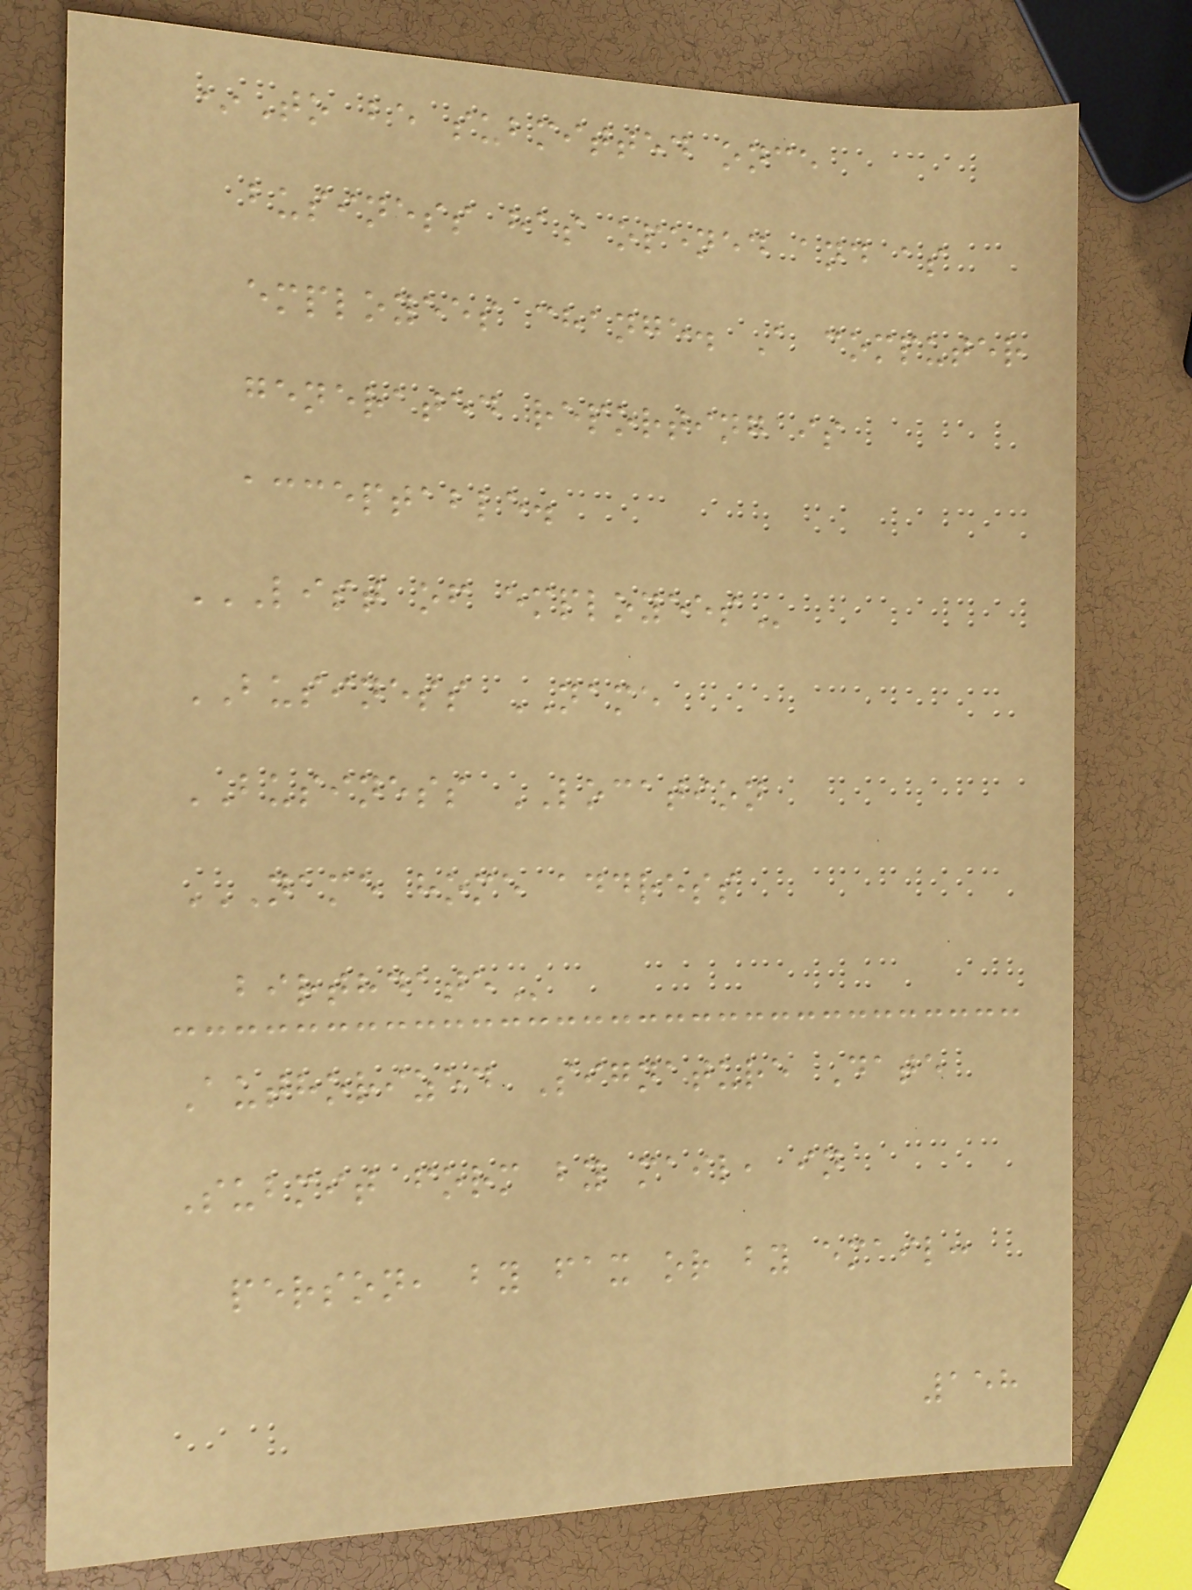*To be submitted once
business has opened and as
employees change. A computer
generated reporting is
acceptable.
LIST OF EMPLOYEES
BUSINESS NAME
BUSINESS LOCATION
NAME HOME ADDRESS
BIRTHDATE
Authorized Signature Date
Submit form by mail, in
person, by fax or by email:
158
